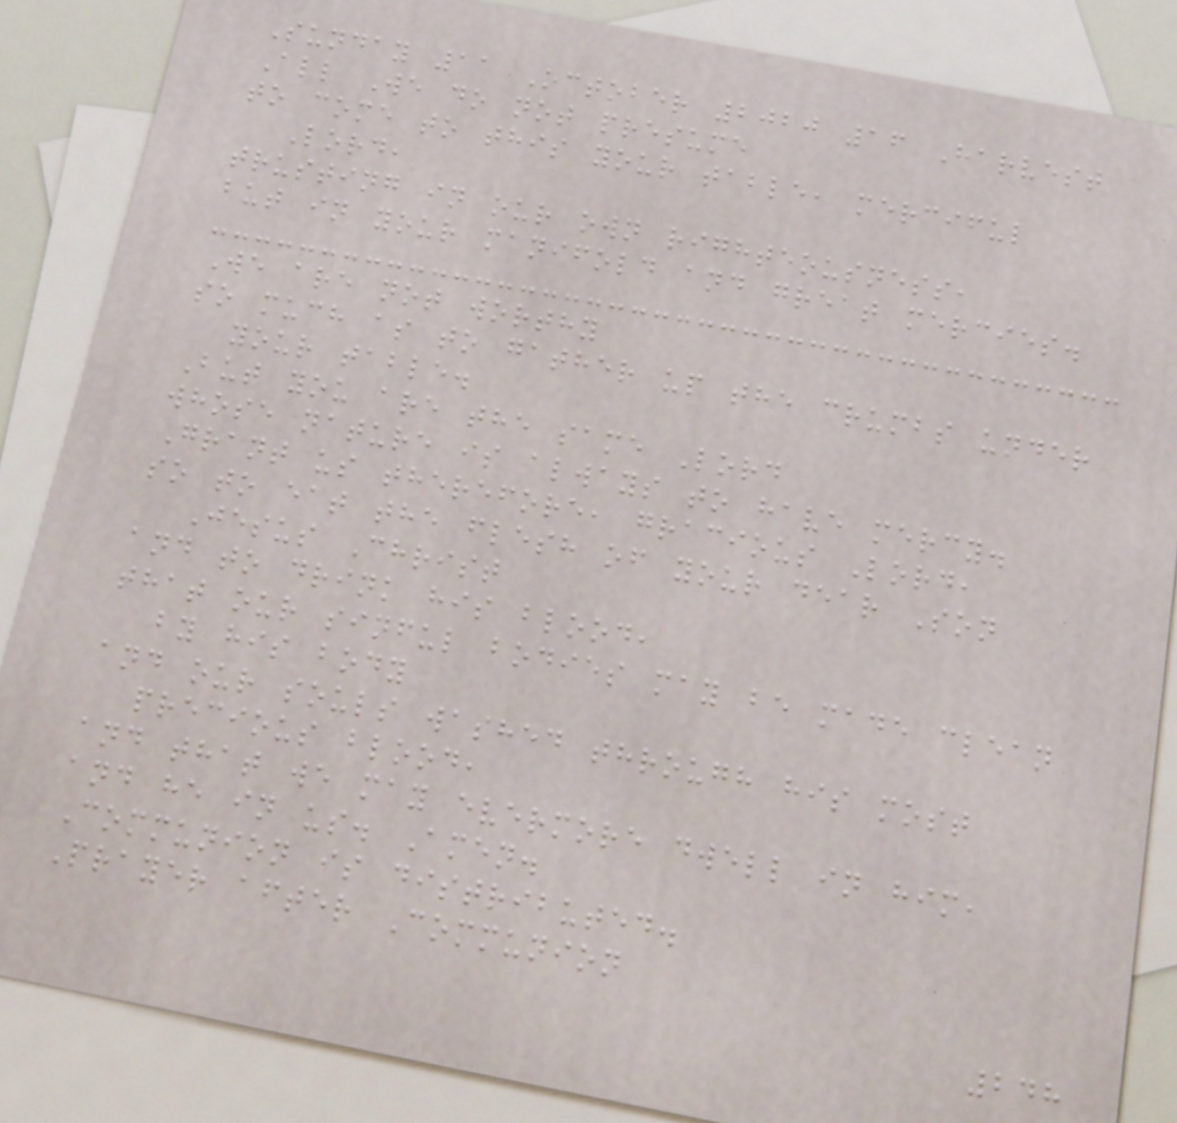Sunday 11 October 2020 16 Harvest
All We do not presume
to come to this your table, merciful
Lord,
trusting in our own righteousness,
but in your manifold and great mercies.
We are not worthy
so much as to gather up the crumbs under
your table.
But you are the same Lord
whose nature is always to have mercy.
Grant us therefore, gracious Lord,
so to eat the flesh of your dear Son
Jesus Christ
and to drink his blood,
that our sinful bodies may be made clean
by his body
and our souls washed through his most
precious blood,
and that we may evermore dwell in him,
and he in us. Amen.
Communion is distributed.
Prayer after Communion
248
